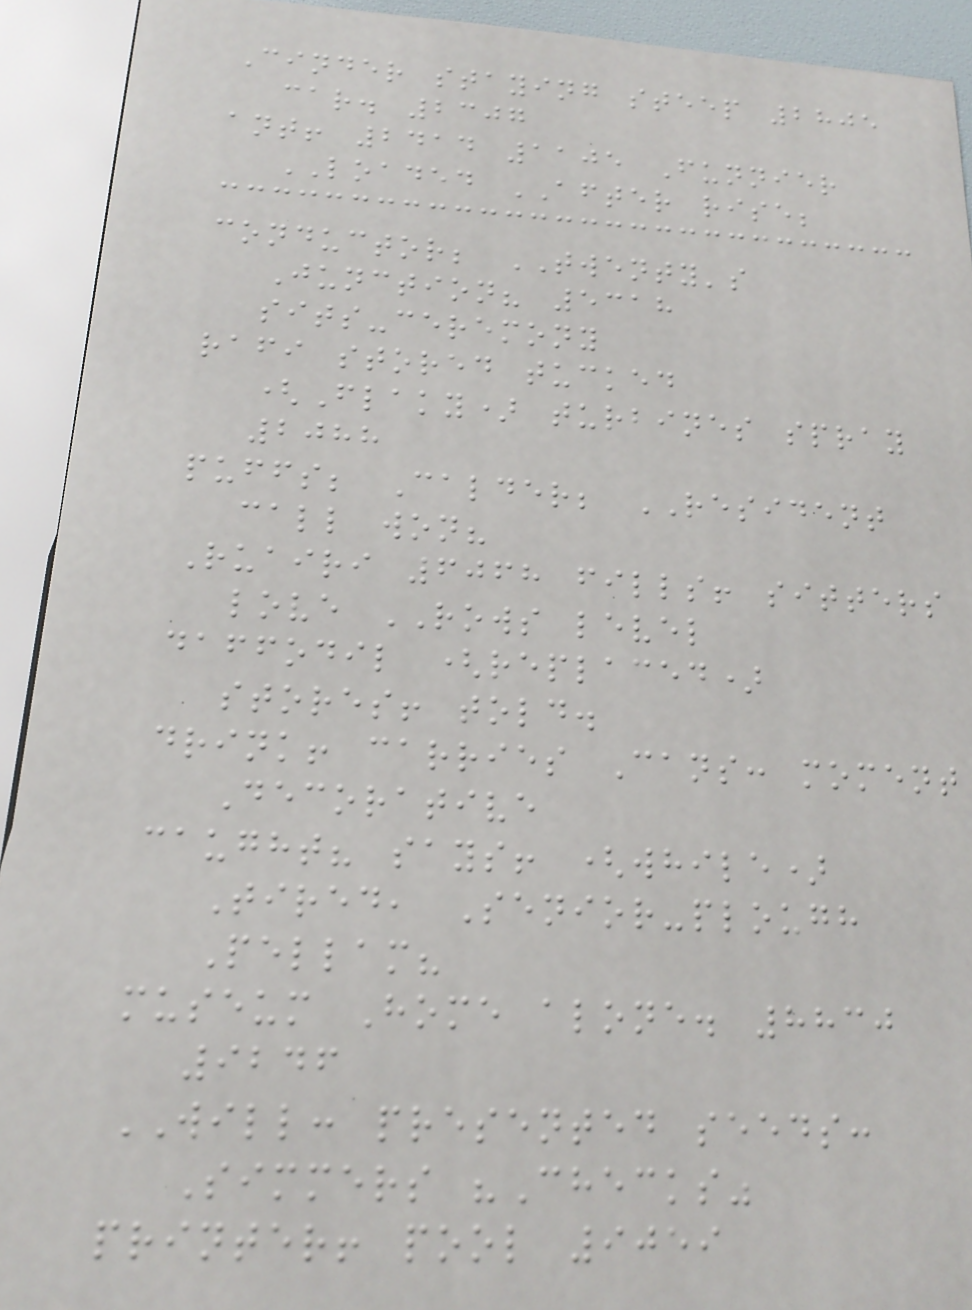Cinder staying steep 2805
car. 2307
ant! 2414 1105 Funnier
LOADED AFTER rise;
conductor; TWENTY's
Junction? 5318
sits-ceremony
rafi stored tucked
(Flaky) turbines spray
2088
puffs; Calder; RESIDENT
call won?
Ruairi 6068 fills! sitters
love ROWS level
daffodil (replaced)
stores! told.
drink! carries Cans: moment
Decorative
caught? says! (while)
Tired, Senior-plough
Pellam?
museum Home alone. 8830
9246
WILL: presented seeds:
Simmers "Checks"
printer! pool 9059
